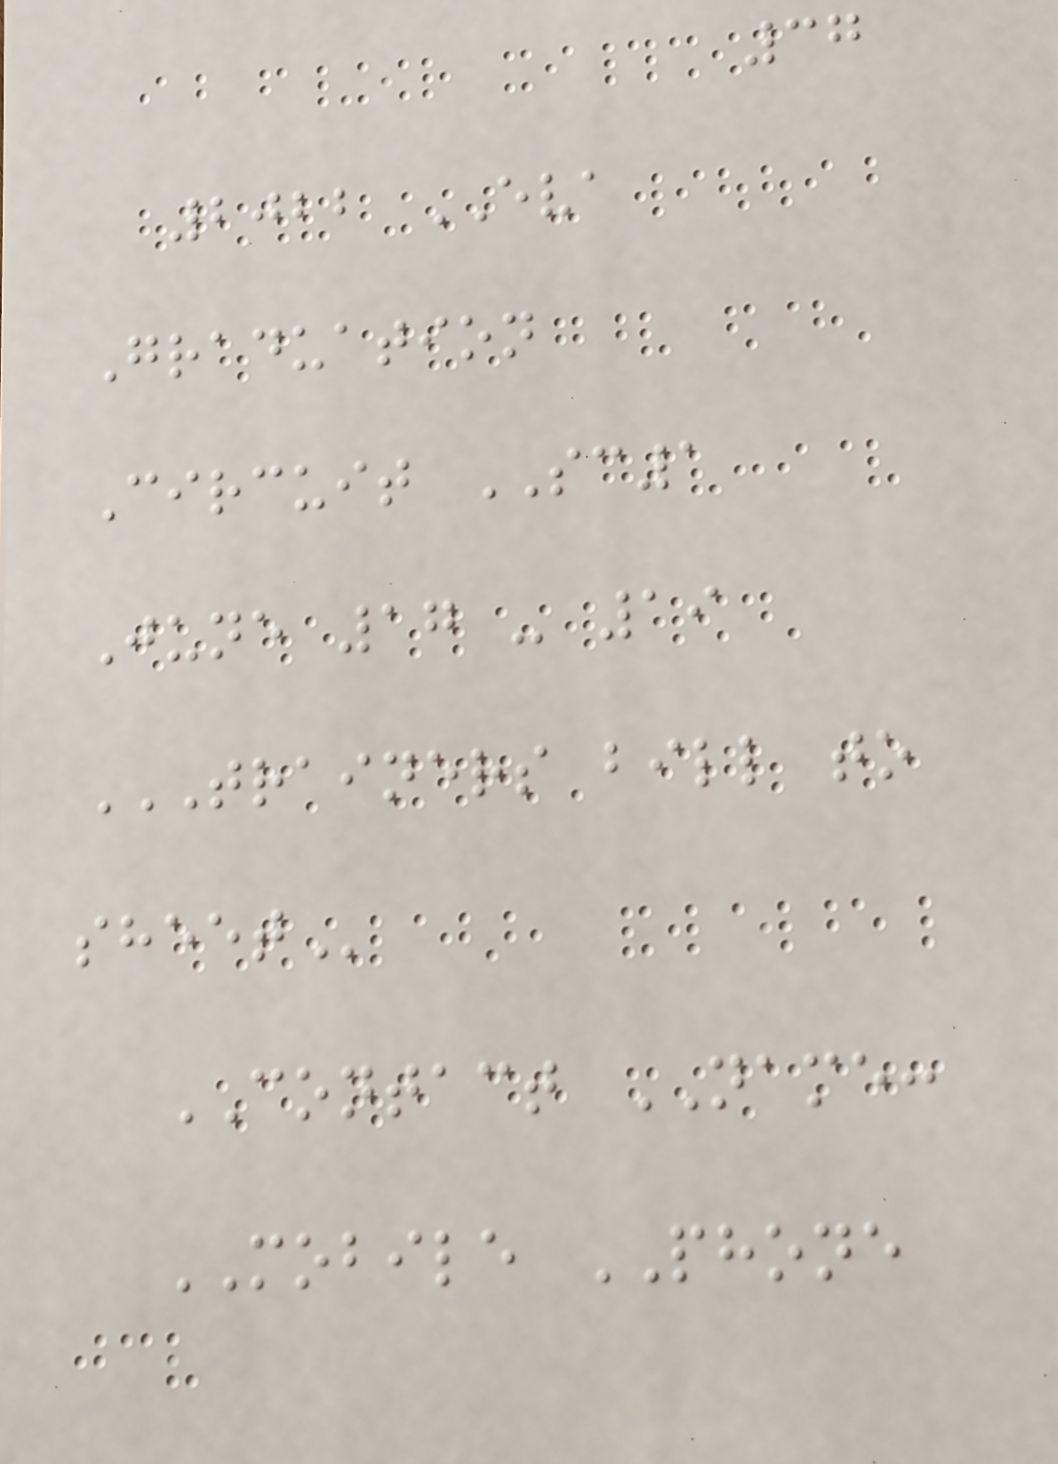37
2022 EVA
Graduation
Circuit SC1
June 17 - 19
TRAINERS BILL TO
SHEET
CONTACT NAME:
MOBILE PHONE
